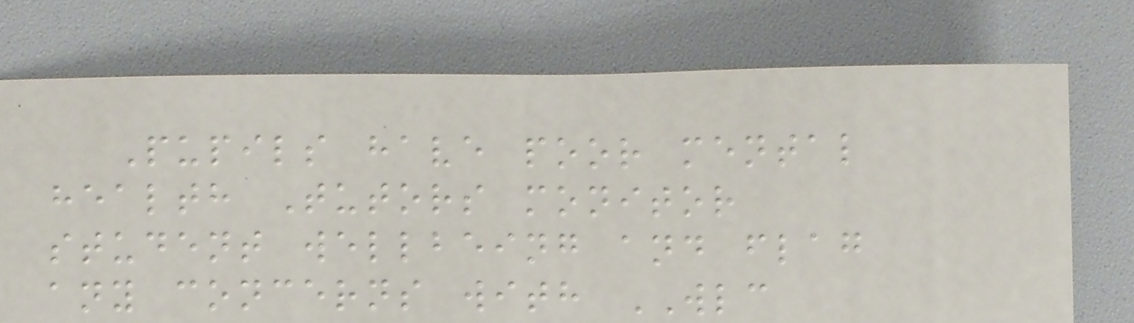Pupils have poor mental
health Tutors monitor
student wellbeing and flag
any concerns with WLC
